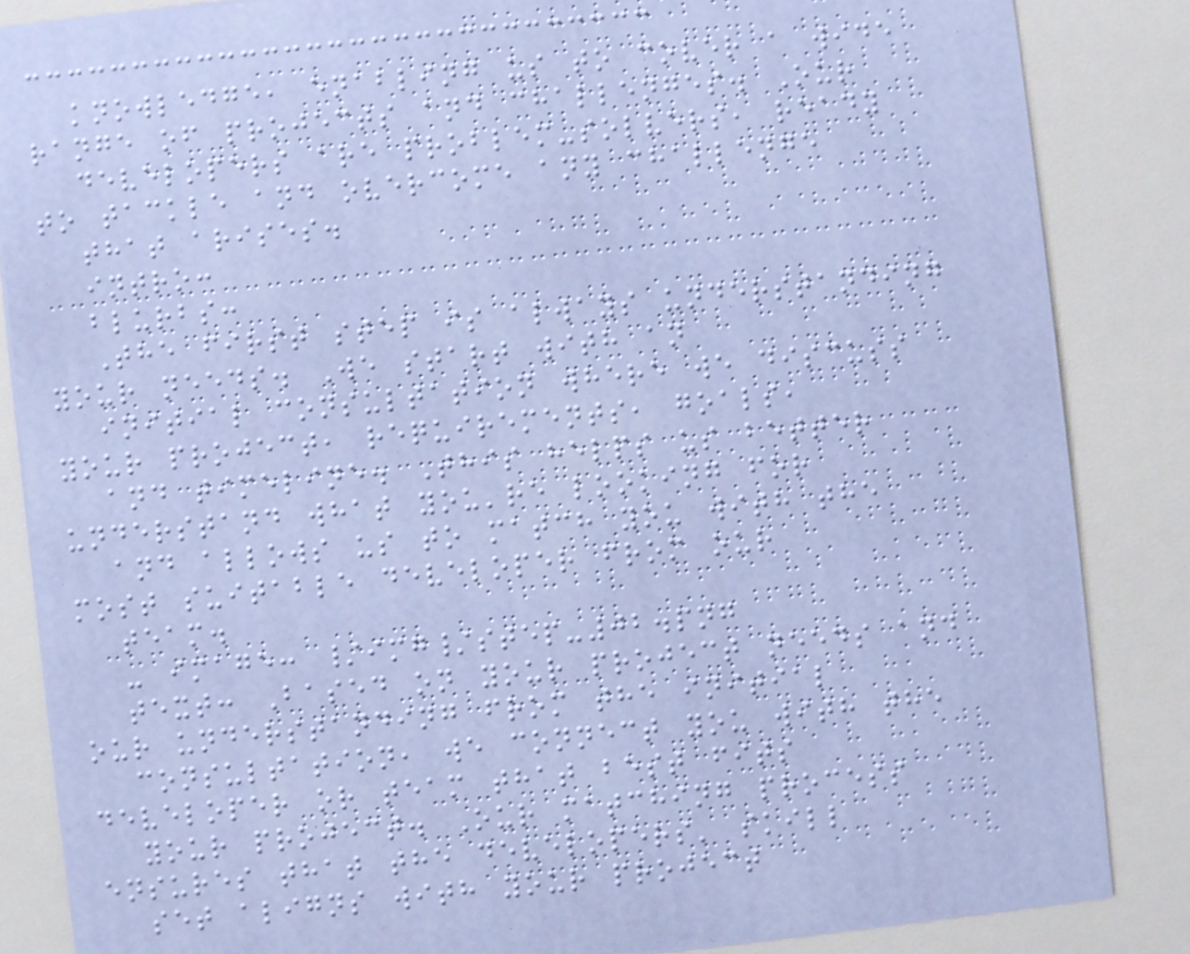knowledge, enabling us to cover a wide
range of projects and challenges. Our
developers are problem-solvers, ready
to tackle and overcome any challenge
that arises.
intro:
blurbs:
The first step is always understanding
your needs. We start with an
initial consultation where we discuss
your project, requirements, goals,
and timeline. This helps us better
understand what you're looking for
and allows us to match you with the
most suitable developer from our
team.
- image: /img/step-02.png
text: Based on your project needs and
our understanding from the initial
consultation, we connect you with the
developer or team that best fits
your project. Our matching process
ensures that the developers' skill
set aligns with your project
